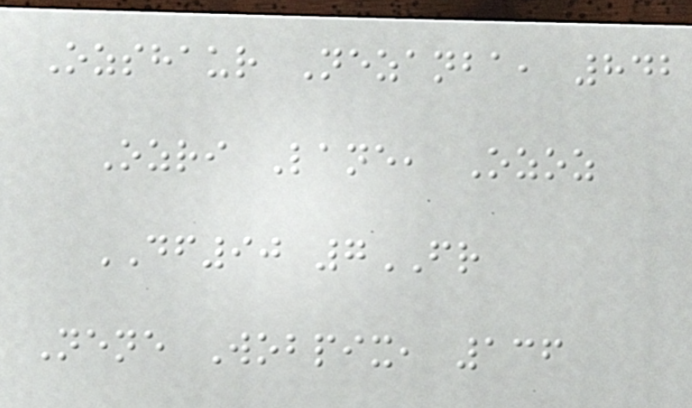Ozshaur Nezanba, 842
Ozri Lane, Ozoz
DF90 7FR
Nene Wobpix, 136
